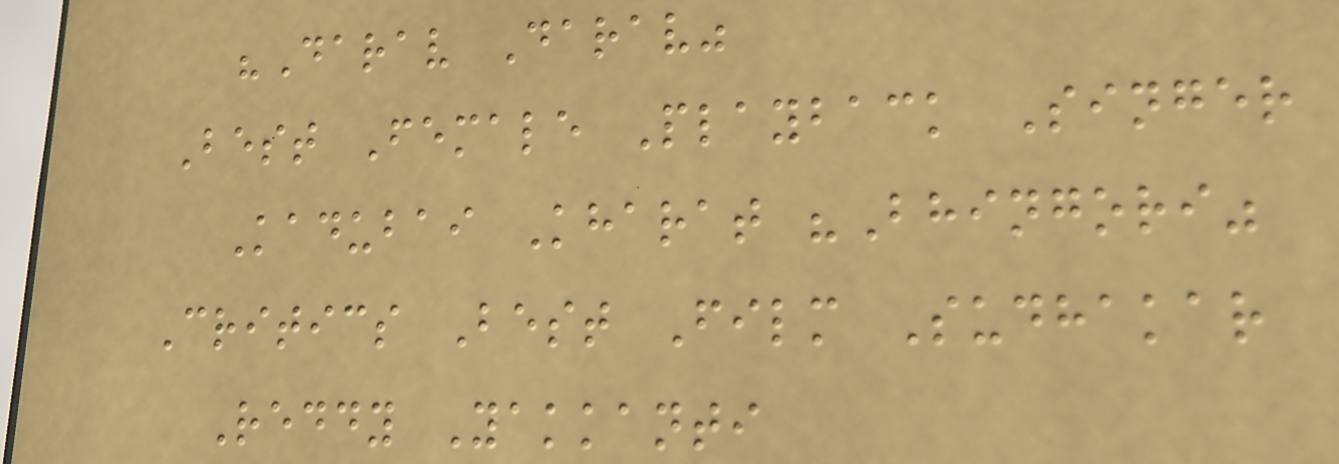"Darav Darav"
Best Female Playback Singer
Kadubai Kharat "Bhingori"
Critics Best Film Sudhakar
Reddy Yakkanti
